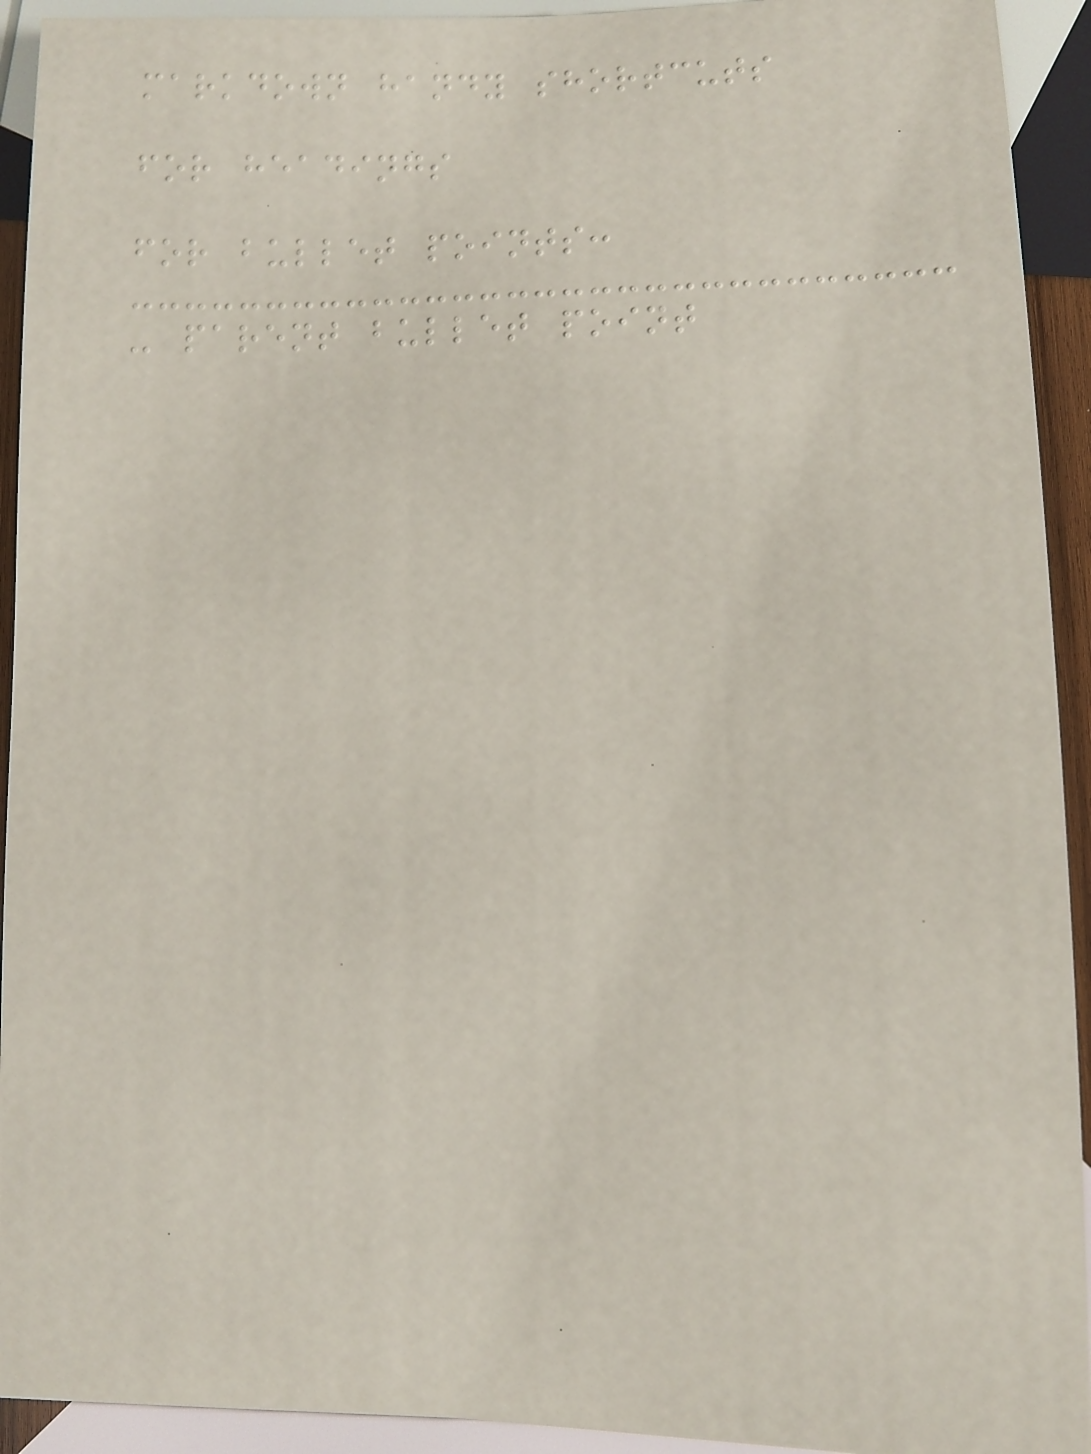markdown handy shortcuts
for headings
for bullet points:
- parent bullet point
